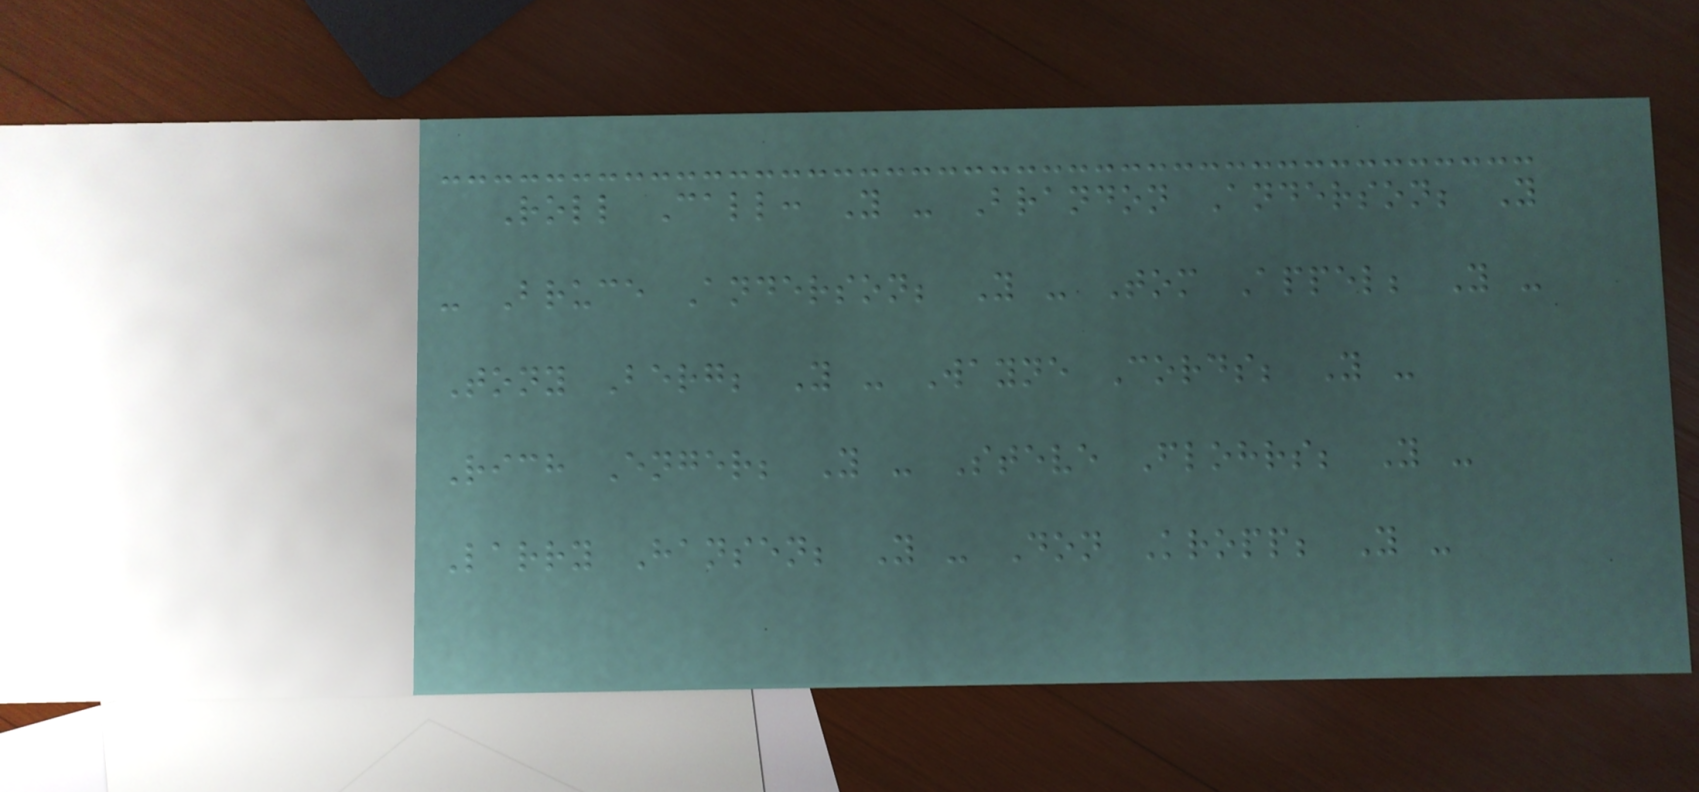Roll Call: Y - Brandon Anderson; Y
- Bruce Anderson; Y - Tom Appel; Y -
Tony Berg; Y - Wayne Cords; Y -
Rich Enger; Y - Steve Flohrs; Y -
Larry Hansen; Y - Don Kropp; Y -
